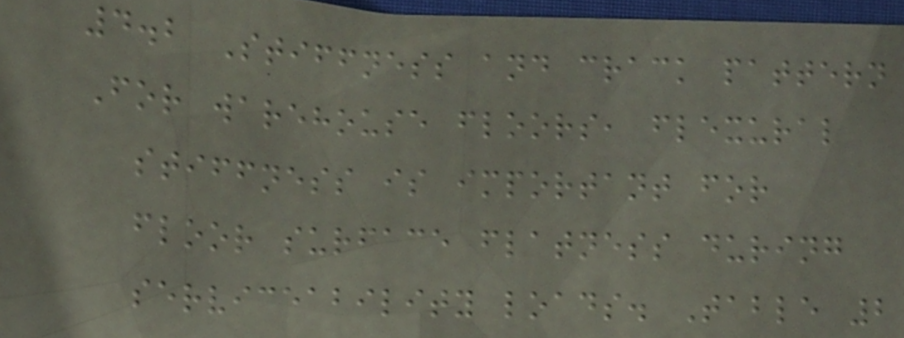4.2 Stiffness and crack pattern
For warehouse floors, flexural
stiffness is important for
floor surface flatness during
serviceability loads. Table 2
